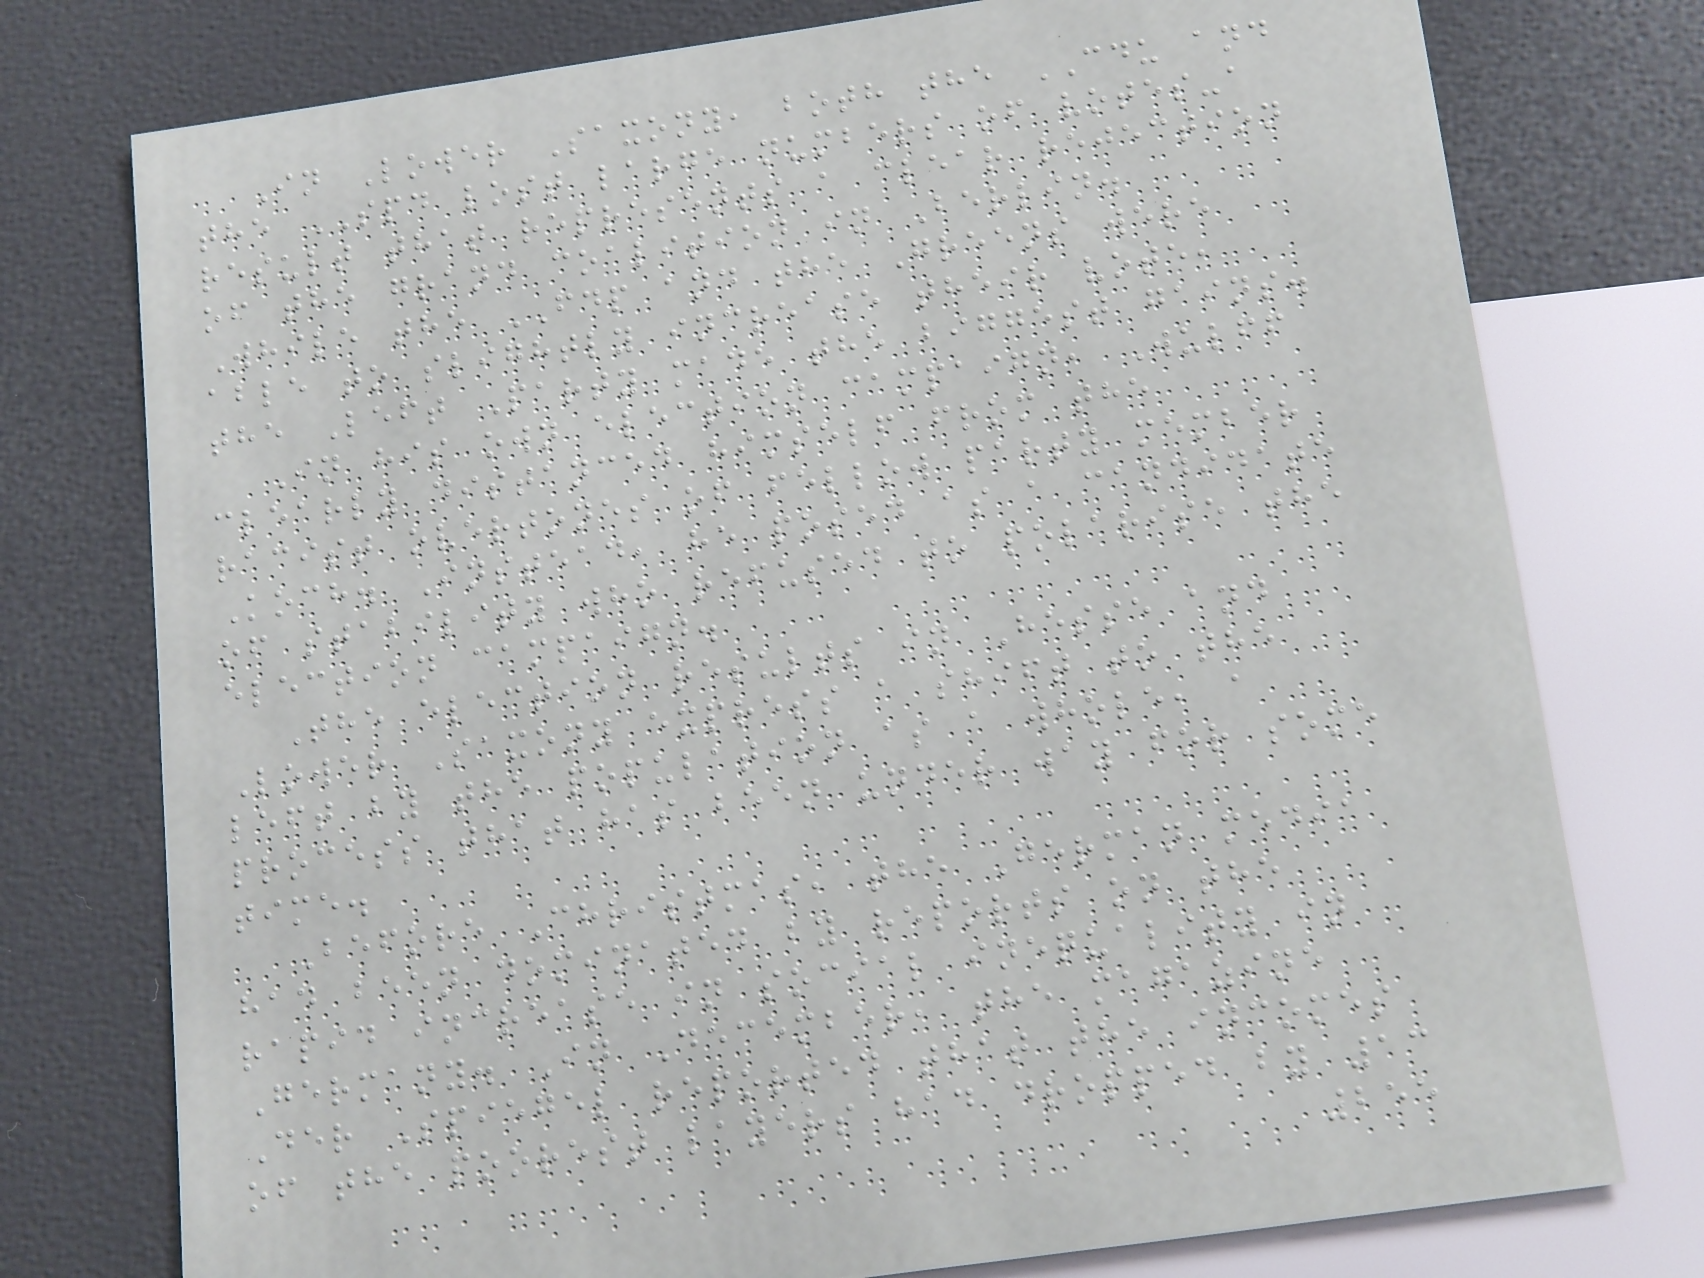In Lower Saxony, both the CDU and
the SPD lost large numbers of votes-a
result that represents a clear rejection
of the grand coalition in Berlin.
While the FDP and the Greens were
able to slightly increase their vote,
the Left Party made the biggest gains.
In his own election campaign, Wulff
clearly distanced himself from the
racist overtones of fellow party member
Koch. Instead, he posed as a candidate
of stability who refused to polarise the
election campaign.
The election results in Hesse and
Lower Saxony express a shift to the
left by the population as a whole, a
process that has been under way for some
time.
Before Christmas, the German media
had been dominated by reports on the
rapid increase in social inequality in
Germany. In December, the magazine
Der Spiegel reported that the incomes
of the poorest layers had dropped by 13
255
